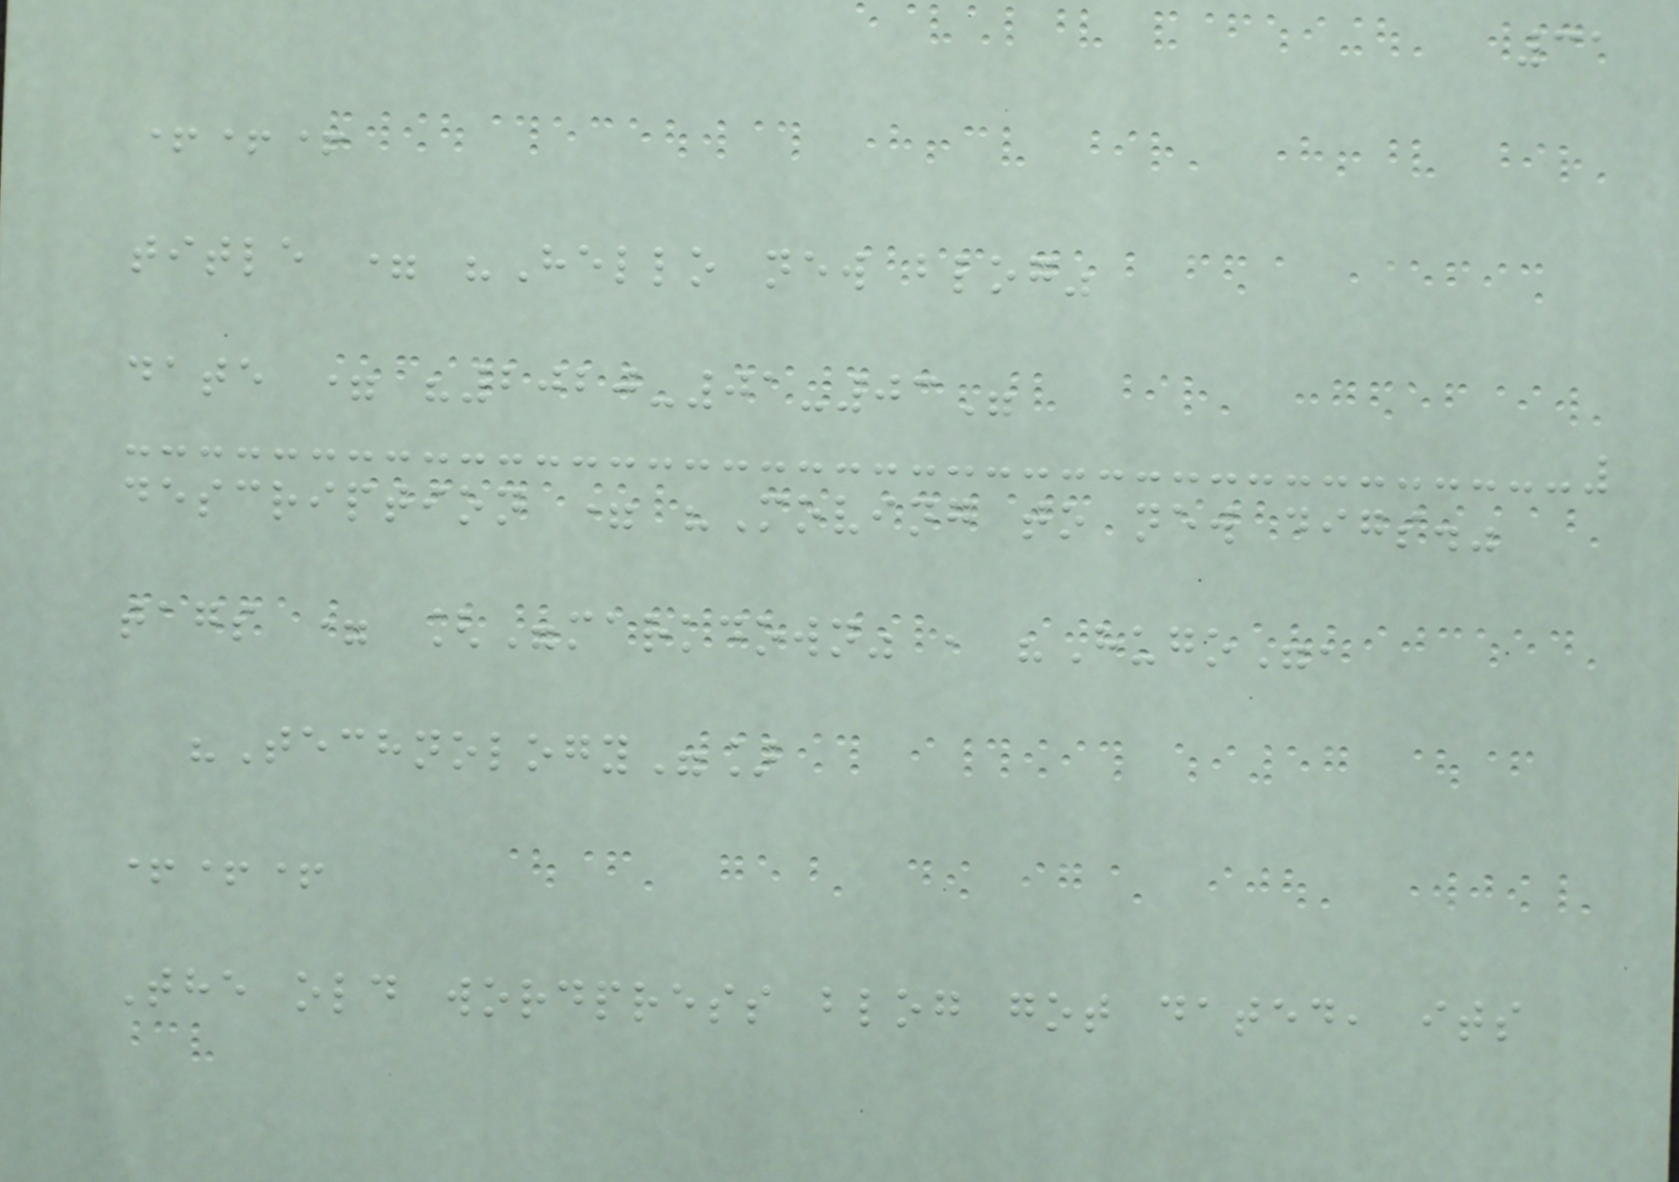31
+++
title = "Hello new blog"
date = "2020-01-03"
description = "Moving to new digs."
tags = ["markdown" , "Hugo",
"Technology"]
+++
The old wordpress blog got dated, its
